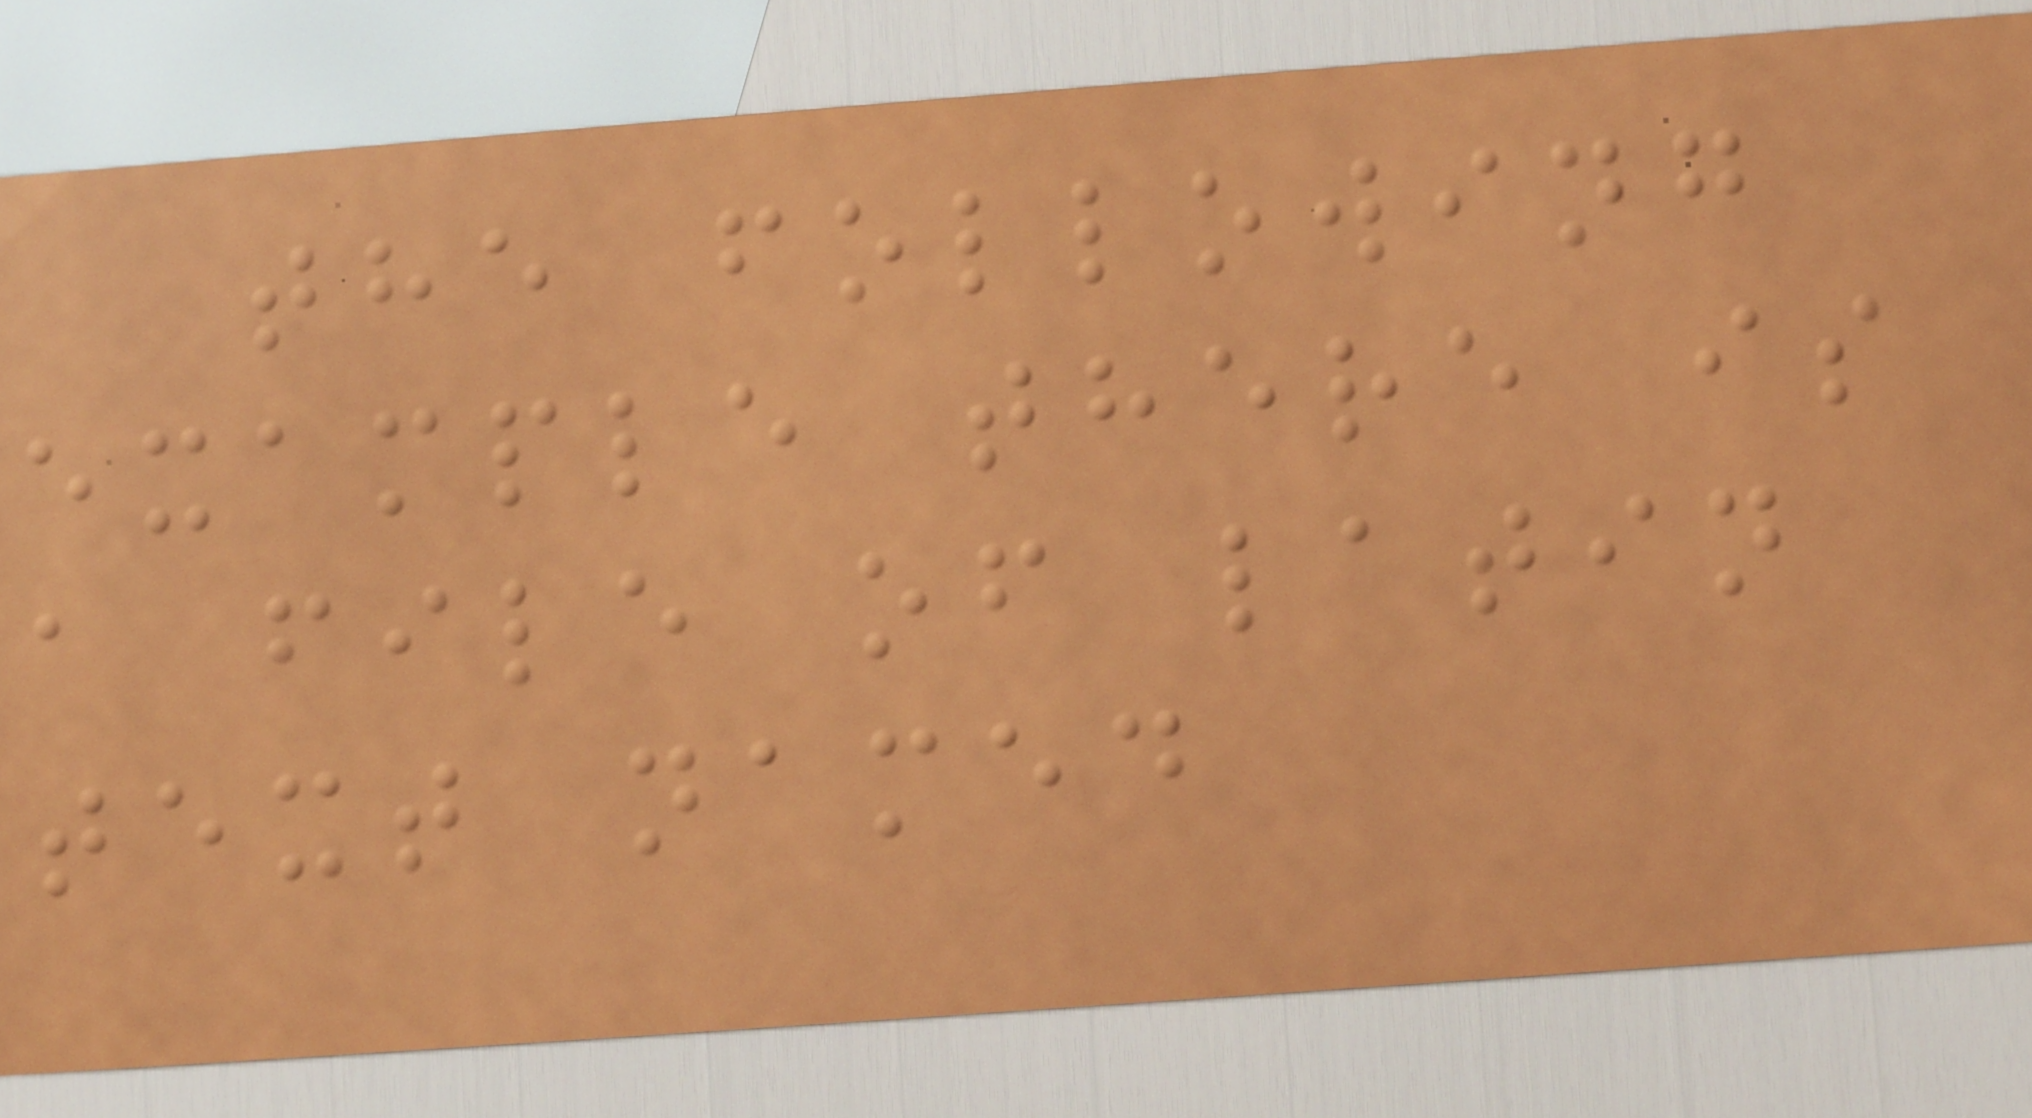the following
example there is
a file of latin
text named
